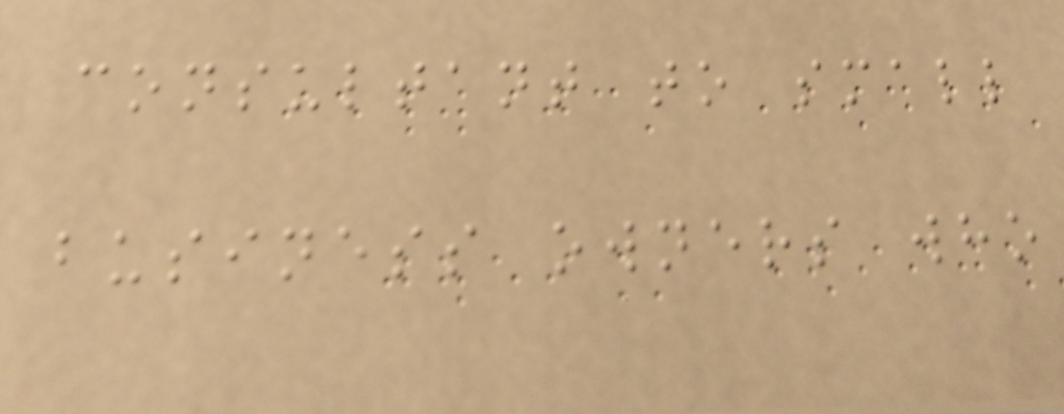consultant to small
business owners who
